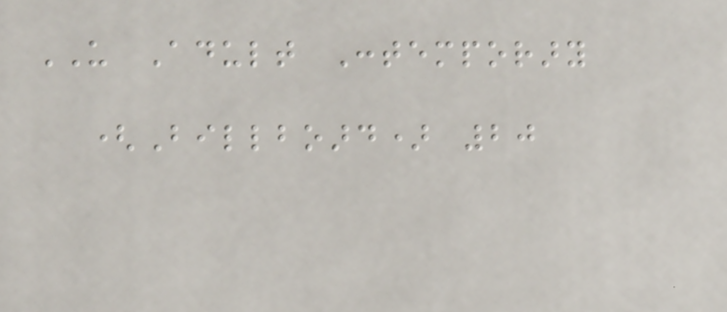US Adult Contemporary
(Billboard) 20
